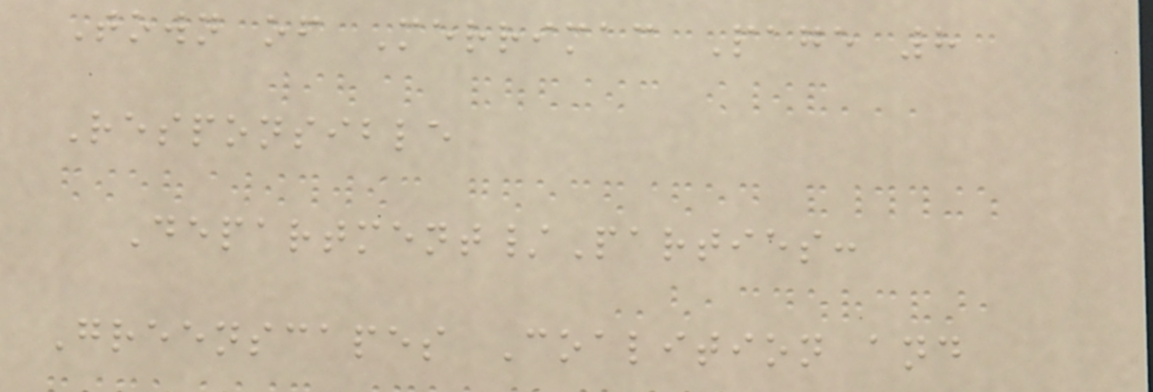Town of Merrimac Page 8
Responsible
Department/Parties:
Greenscapes Coalition and
